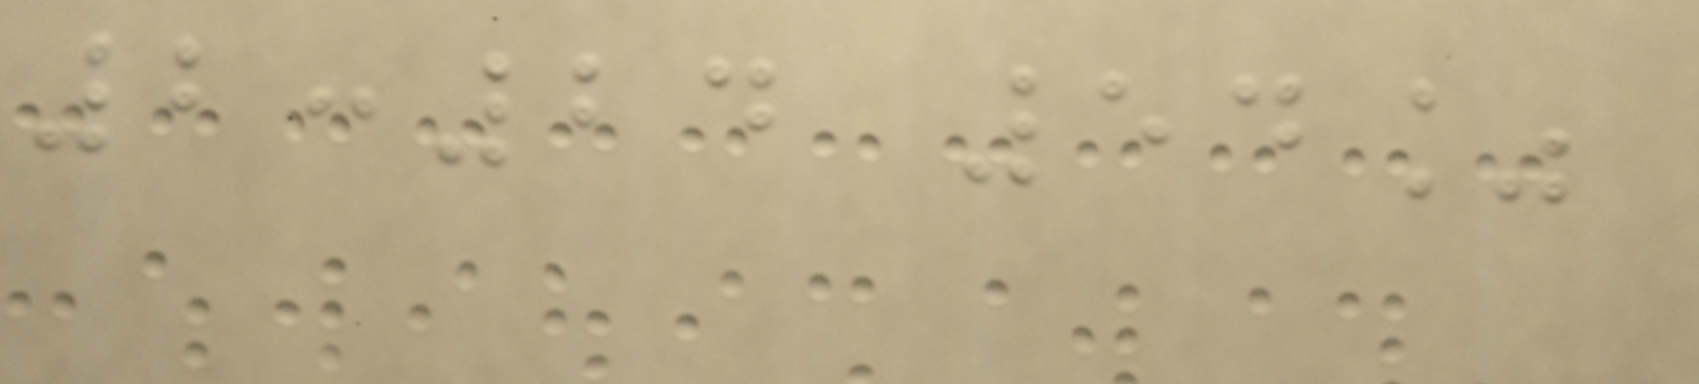2:24 54%
